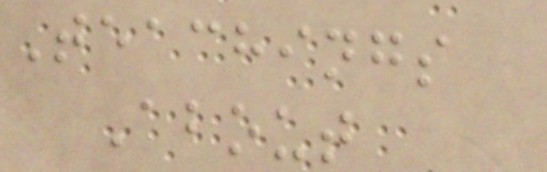Teachings
About
